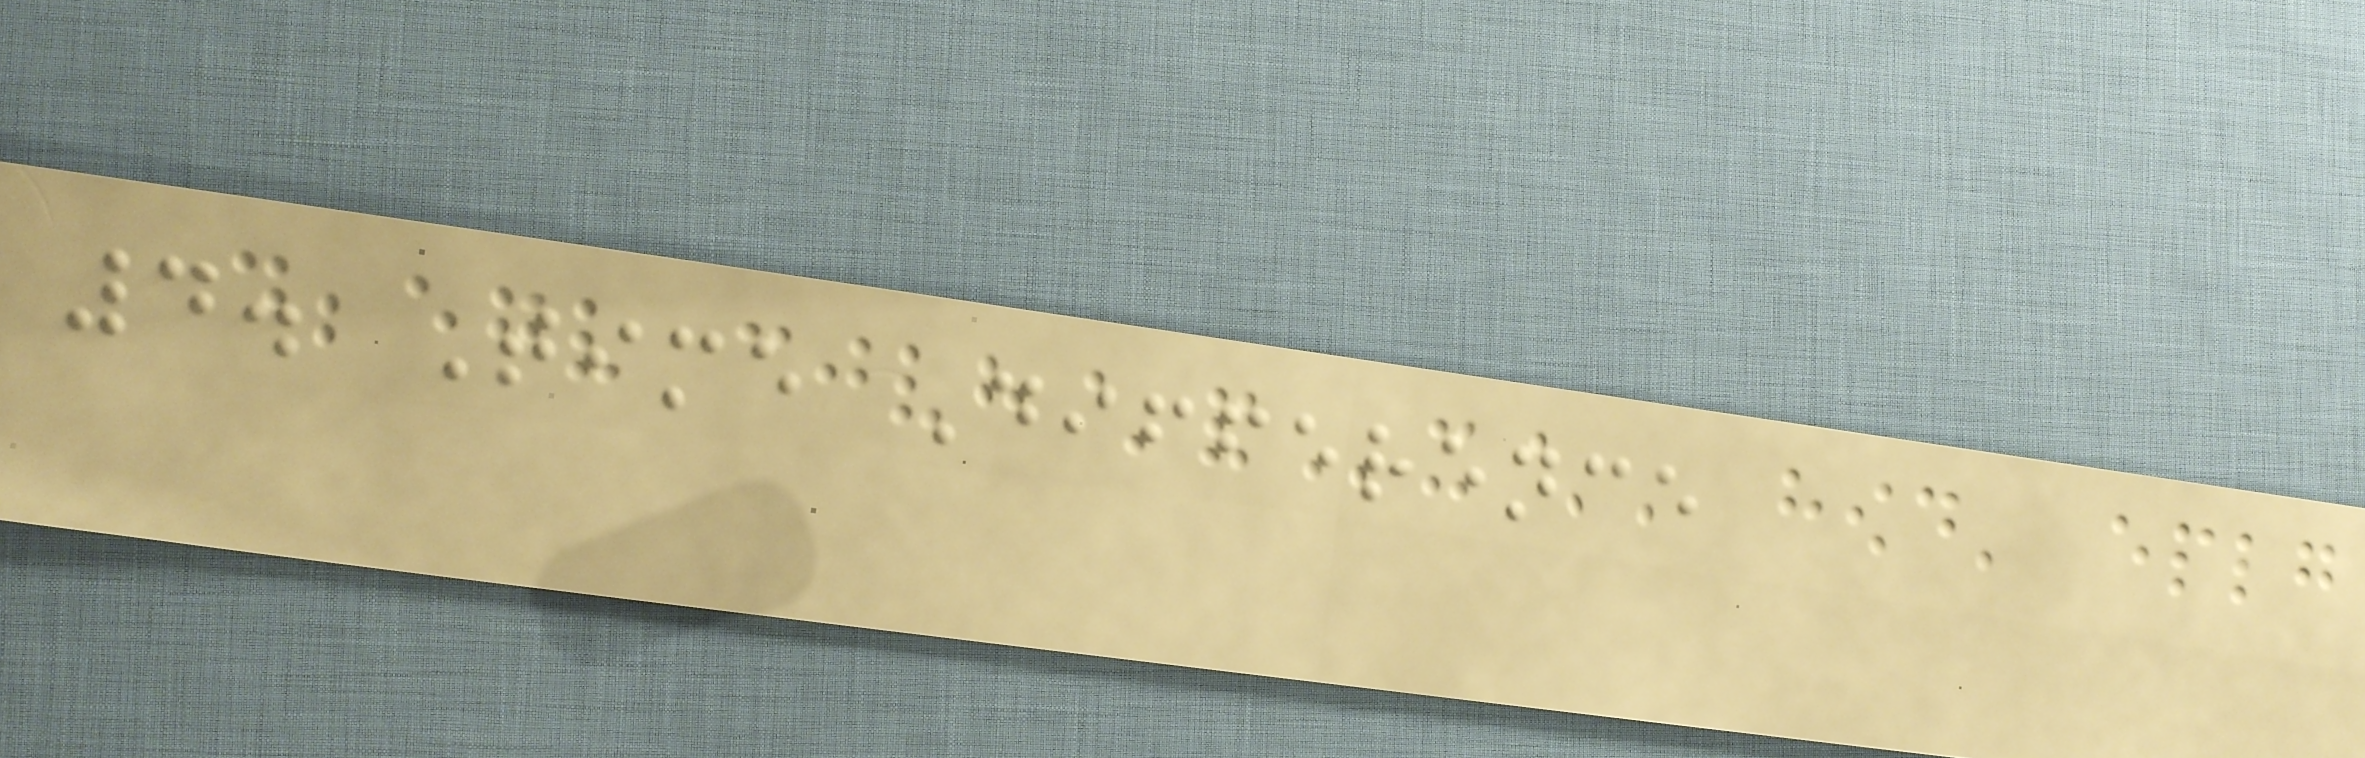4. Time Difference
